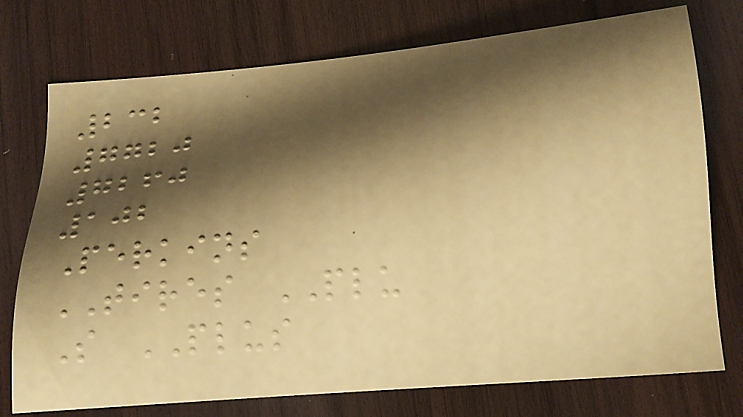232
7720
7260
102
Perkins
TIRES PLU
S PLUS
